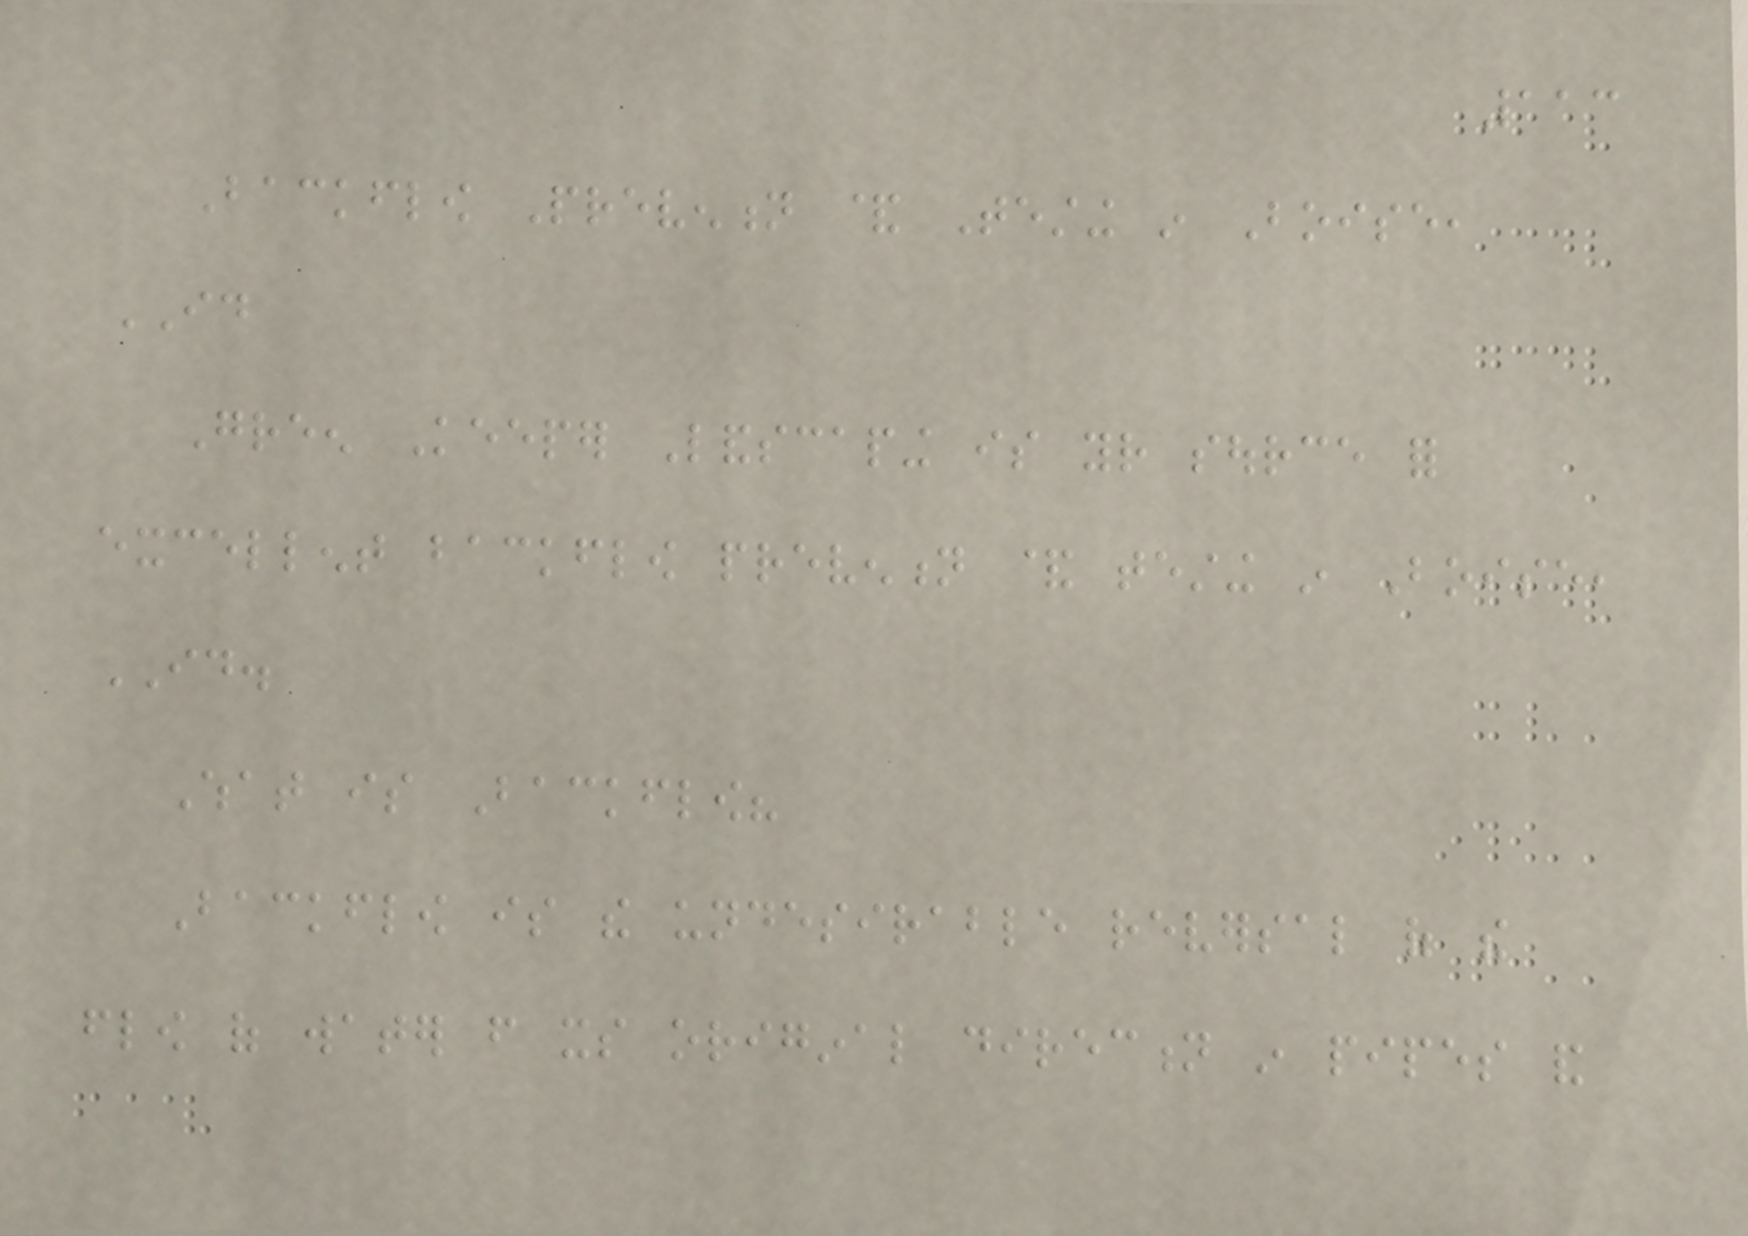113
Backflow Prevention & Testing in Boise,
ID
Green Keeper Landscaping is your source for
excellent backflow prevention & testing in Boise,
ID.
What is Backflow?
Backflow is the undesirable reversal of the
flow of water from its original direction in pipes and
